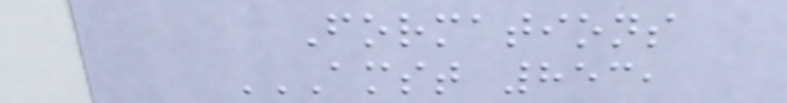Formations
AMST 853,
